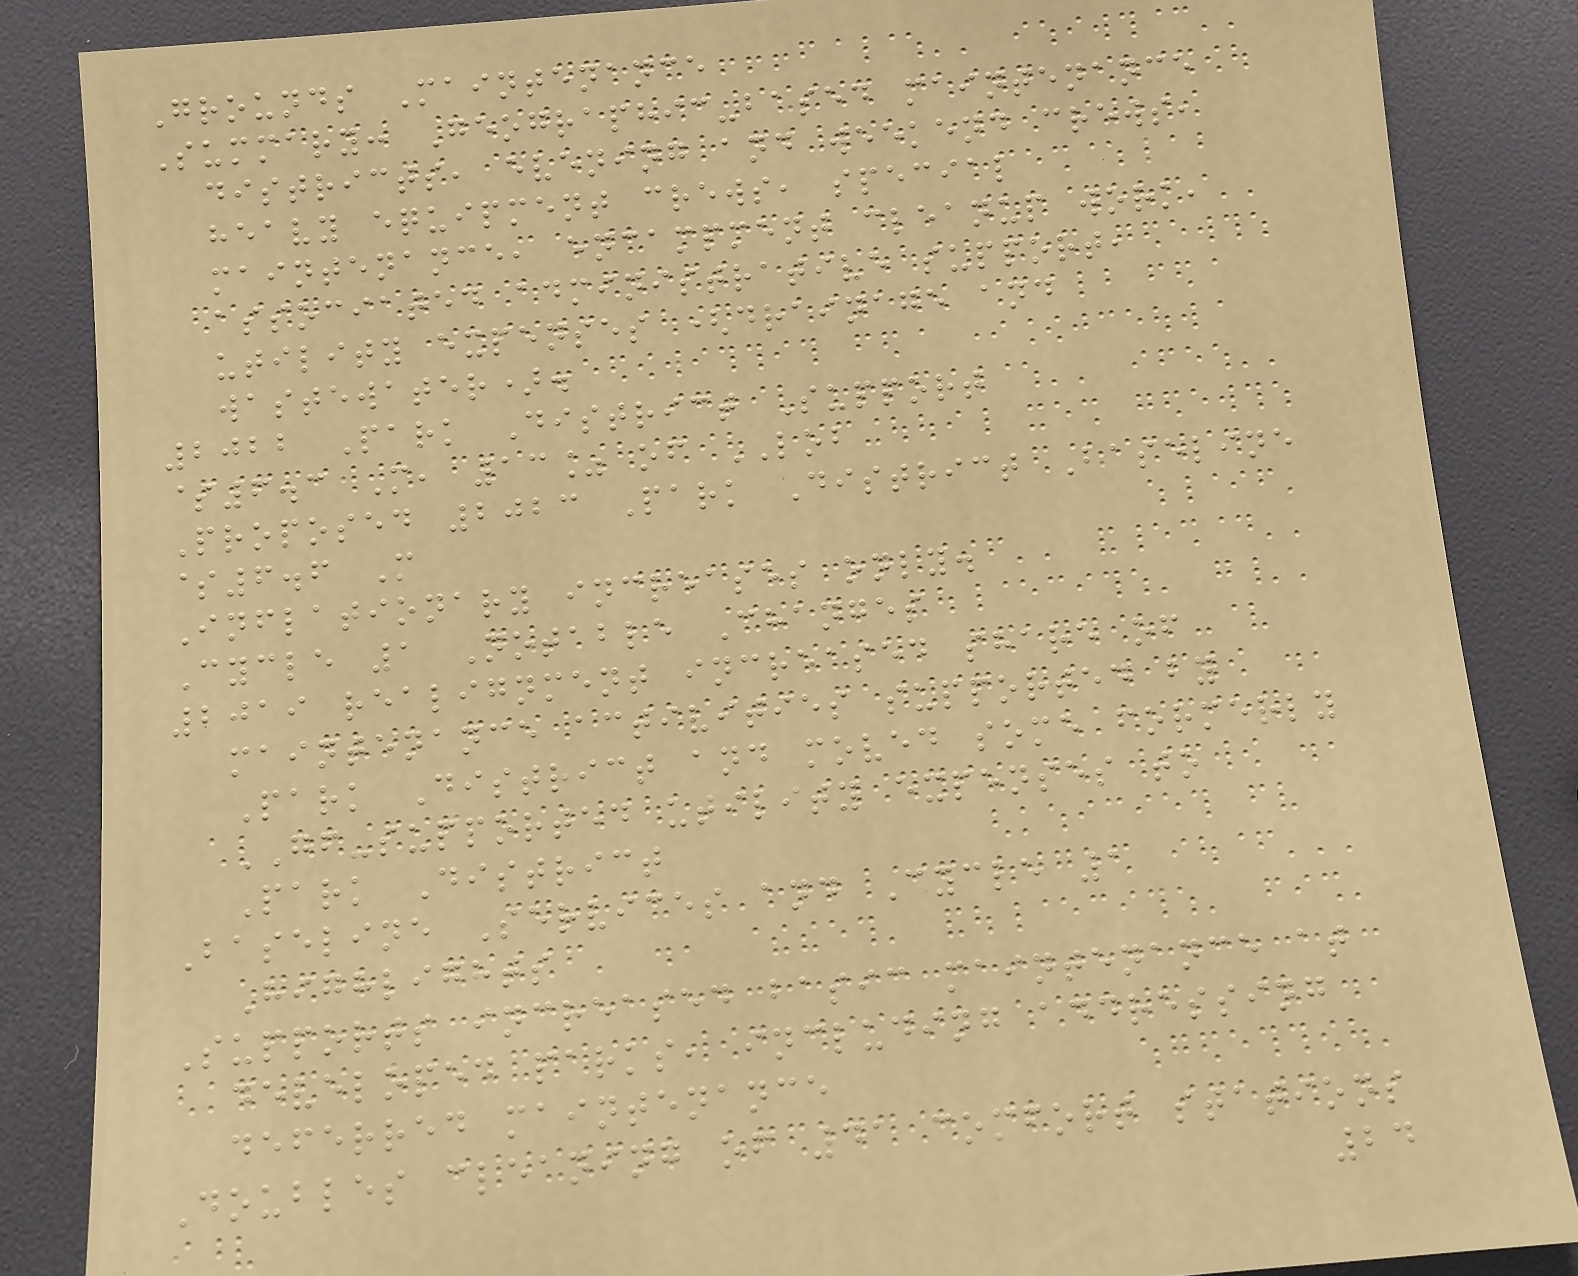Grounds Maintenance
Summary: Geographic-based maintenance
districts, evening and weekend crews,
heavy equipment crews, special
maintenance, encampment cleanup work,
associated administrative support,
utility expenses (drainage and
wastewater).
2022 Park District Support
$6.3 M, 13% of LOB
Proposed 2023 Park District Baseline
$6.6 M
Inflationary increases only.
Cycle 1 Notable Changes
2019 realignment increased share of
maintenance activities supported by
Park District and moved some formerly
GF-supported utility expenses to
Park District
Baseline Services and Cycle 1
Highlights
Supports increased basic maintenance at
developed parks, including addressing
deferred maintenance
Doubles cleaning of 41 comfort stations
24
